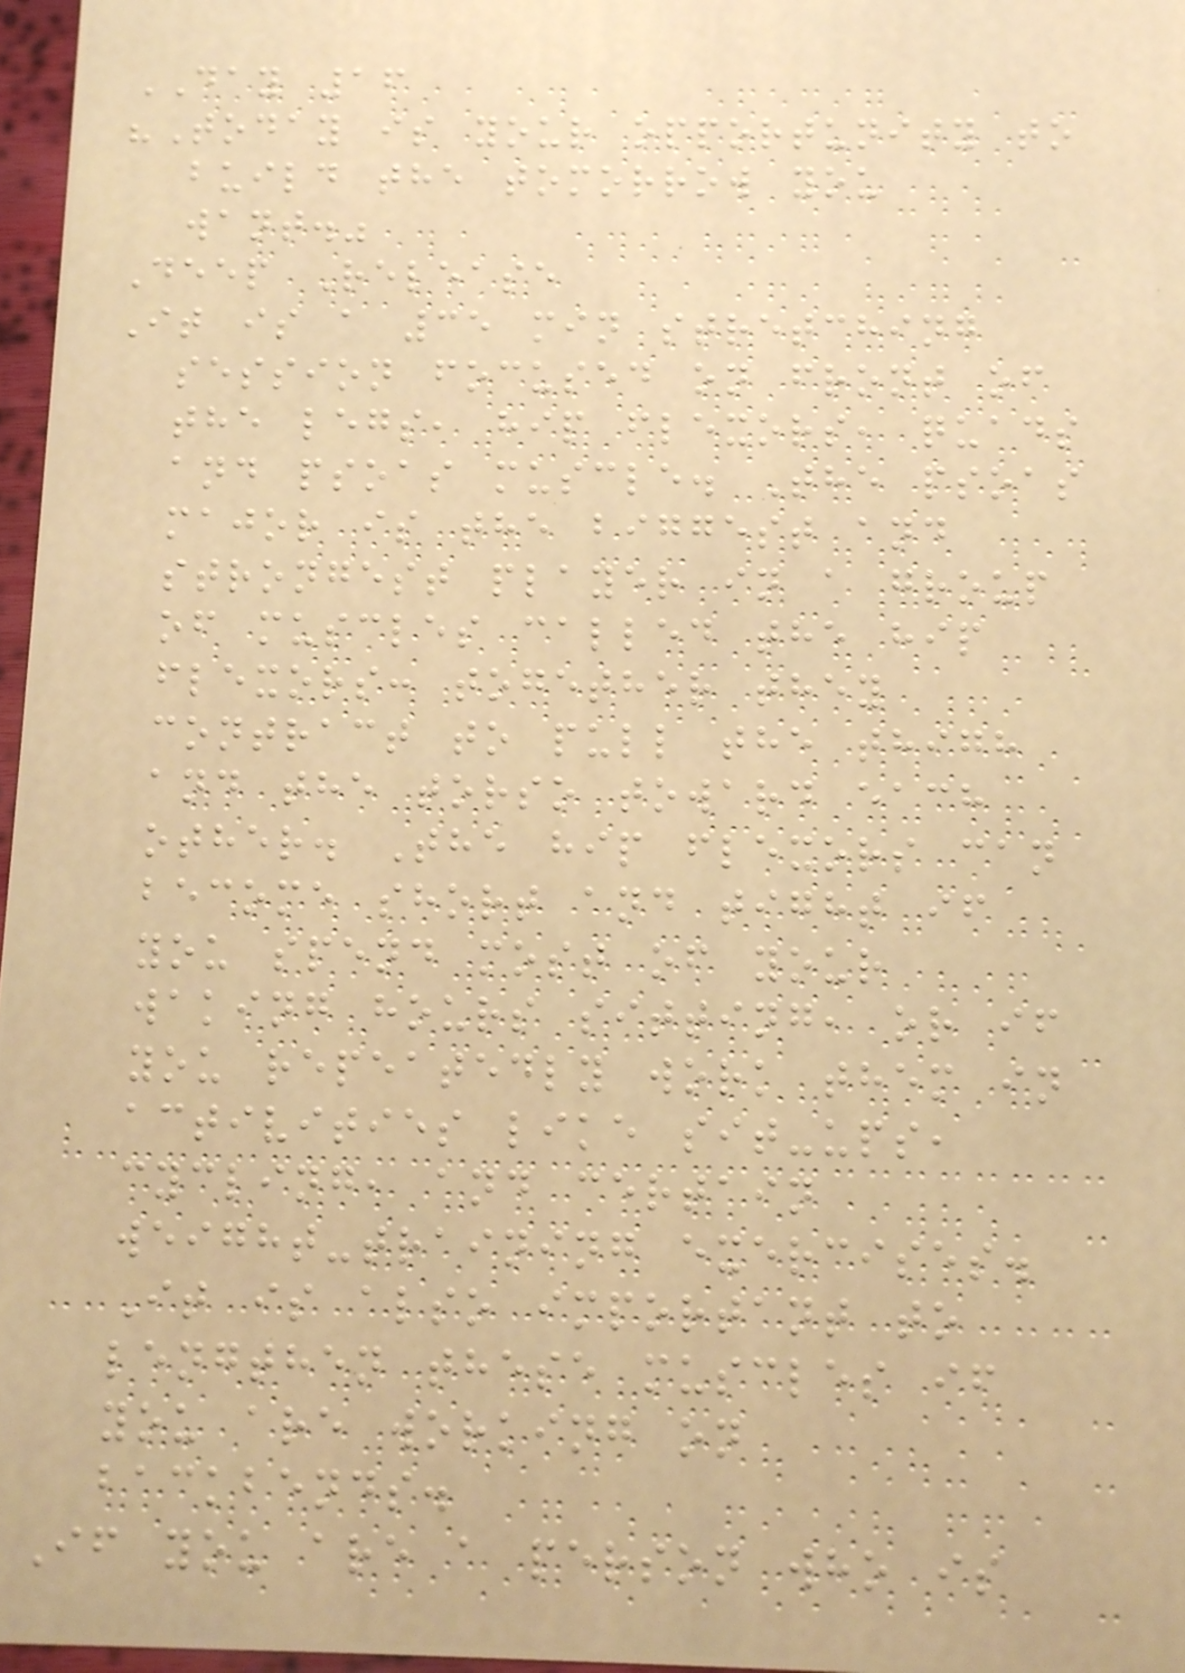DAY 16
"Today is your opportunity to
build the tomorrow you
want."
Deep Release
It is a 35 min stretching
session focused on front of
the legs, hip flexors, quads
and psoas muscle. The psoas
major is the biggest and
strongest player in a group
of muscles called the hip
flexors: together they
contract to pull the thigh
and the torso toward each
other. The hip flexors can
become short and tight if
you spend most of your
waking hours sitting, or if
you repeatedly work them in
activities like sit-ups,
cycling, and certain
weight-training exercises.
It is also important to
lengthen these muscles if
you are working on
backbends.
If you are a person who is
